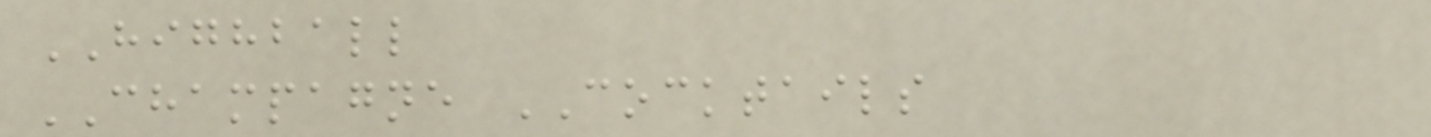HIGHBALL
CHAMPAGNE COCKTAILS
